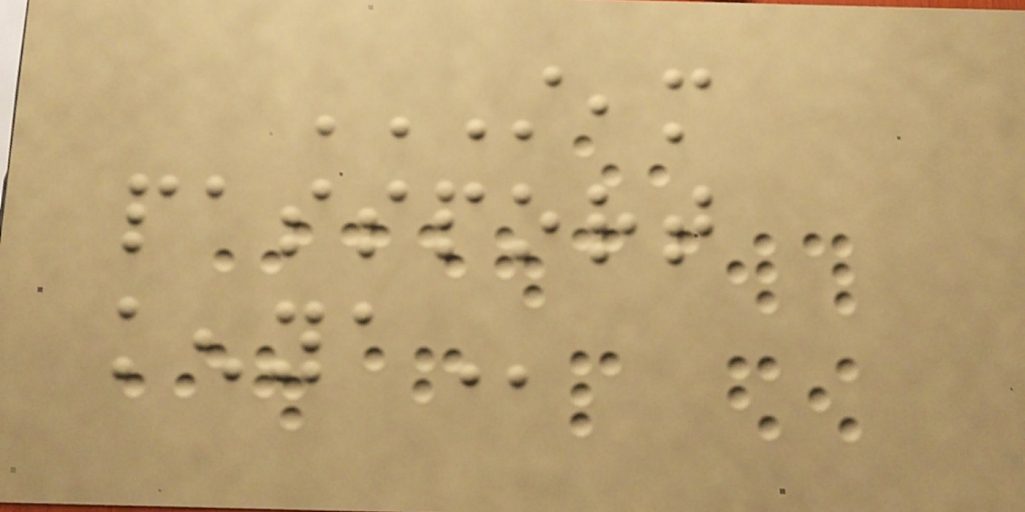STEAM
PASSPORT
KENYA
